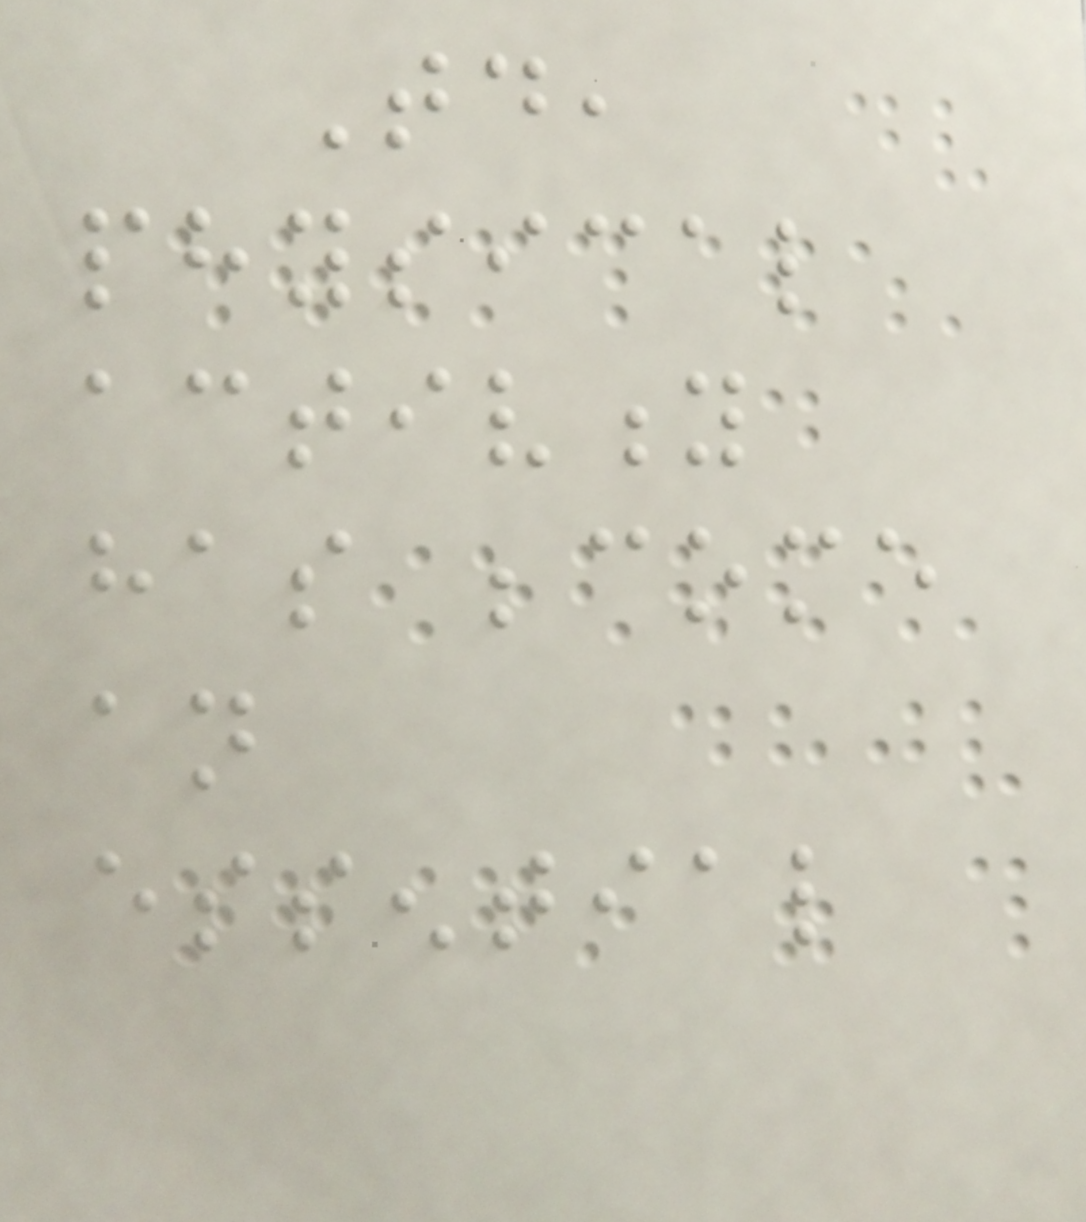Today,
physical
activity
has become
an
essential
